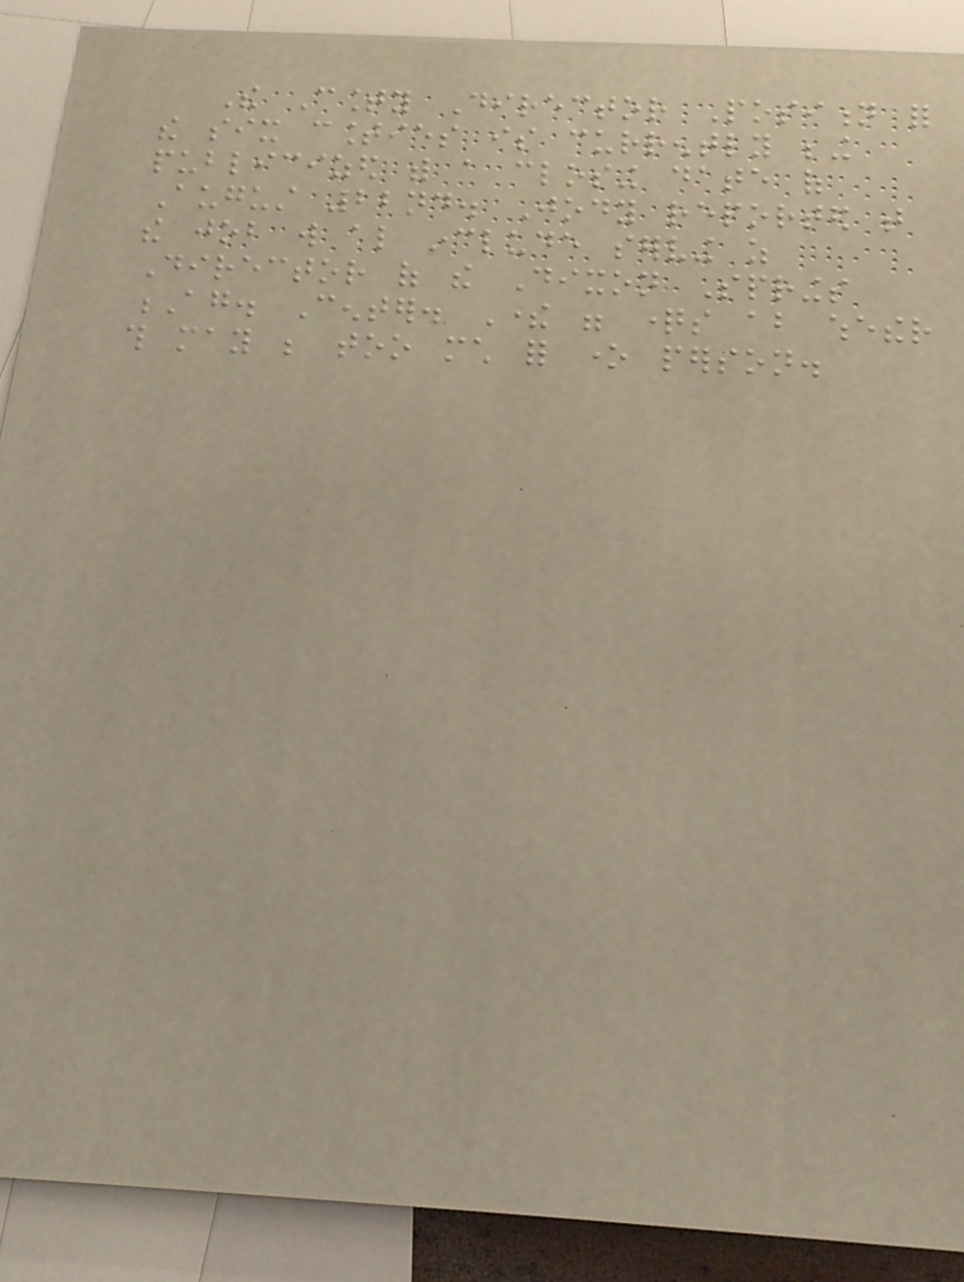The County Director Position for
the six counties is currently being
publicized with a closing date of
August 22nd. Jody reported that
the job will also include serving as
Director of the Dixon Springs
Ag. Center. There were questions about whether
this may be too much for one person.
